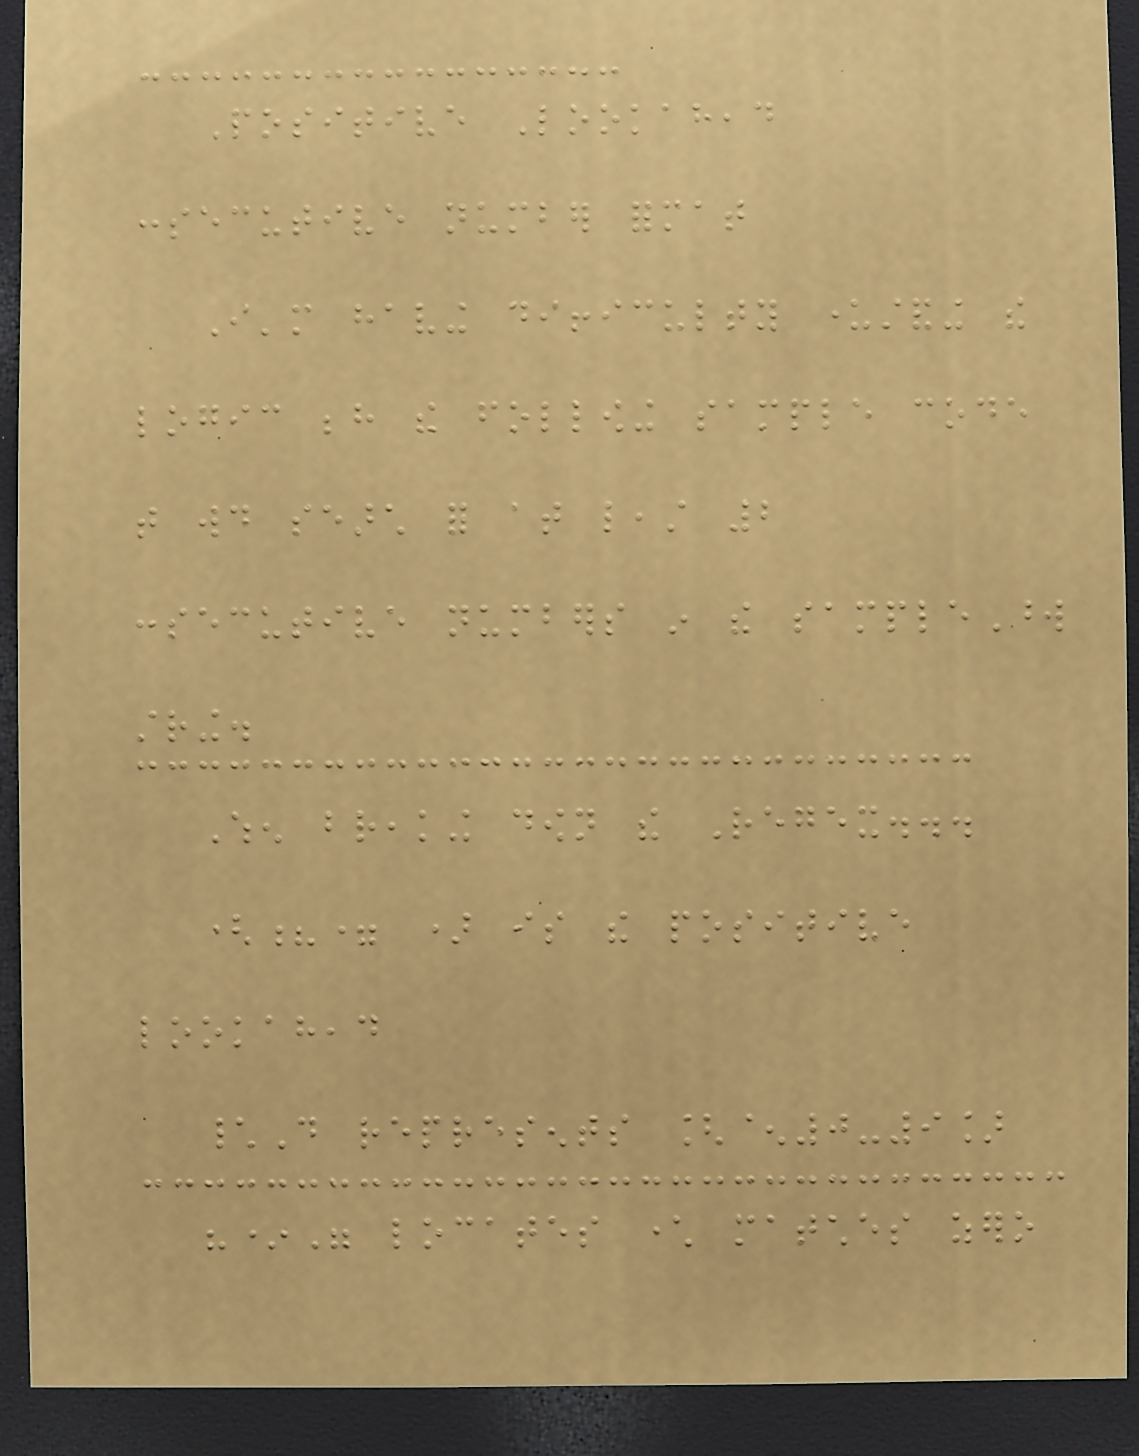Positive Lookahead
consecutive number format
I'm having difficulty understanding the
logic behind the following sample code
that would search for at least 2
consecutive numbers in the sampleWord
string.
When breaking down the Regex...
(?= ) is the positive
lookahead
\D represents [^0-9]
"*" locates character matches zero
